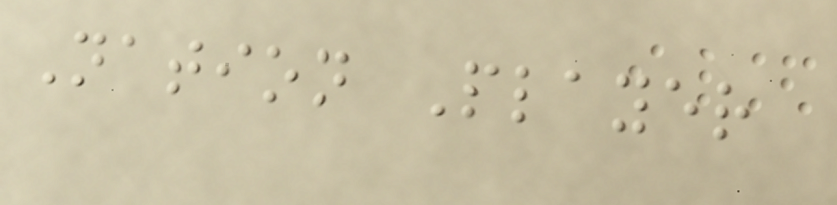Nation Player
